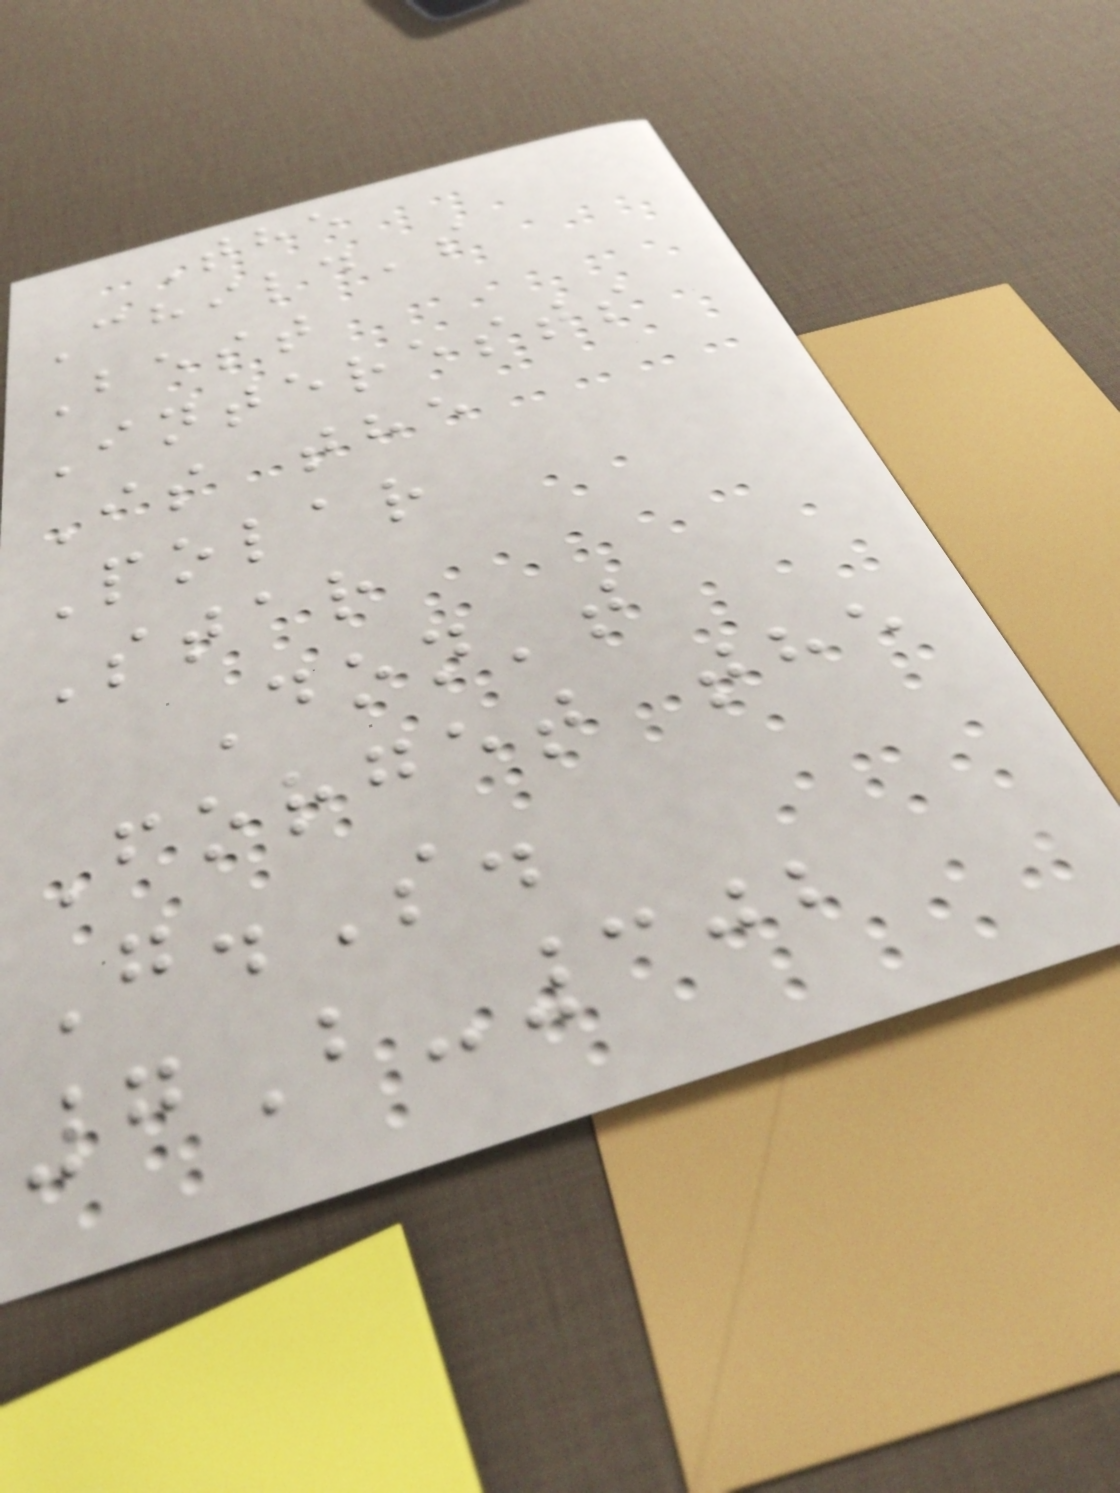The
Child's
Best
Interests
Is the
Polar
Star
Don't
Forget the
G.S.
7B-302
